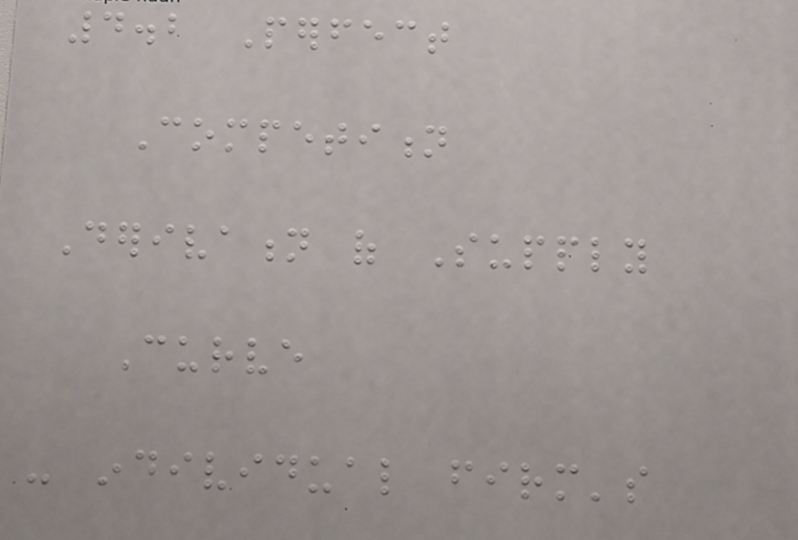4.2 Perfect
Competition
Derivation of Supply
Curve
- individual firm's
